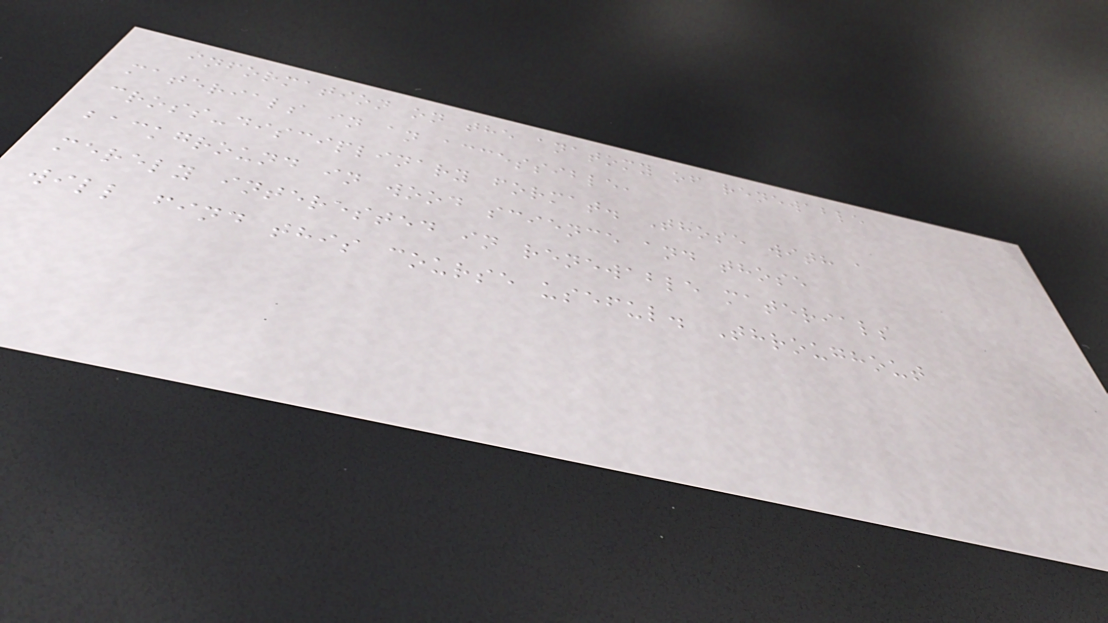information on the anatomy of renewable
materials in an accessible,
cross-disciplinary format. Those with a
background in wood science and those
merely interested in renewable materials
will find this course useful. Throughout
